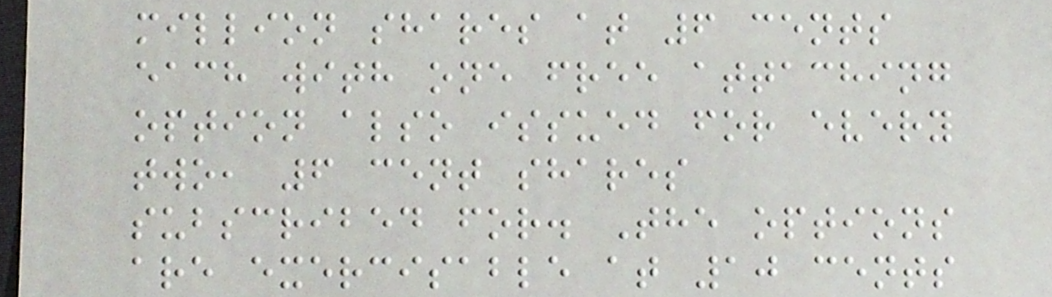million shares at 6 cents
each with one free attaching
option also issued for every
two, 6 cent shares
subscribed for. The options
are exercisable at 10 cents
